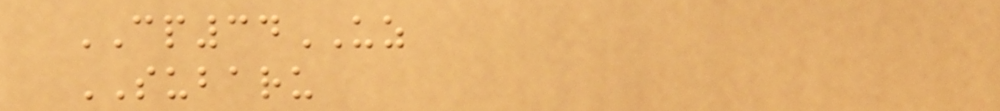CP34UZ
SUBARU
